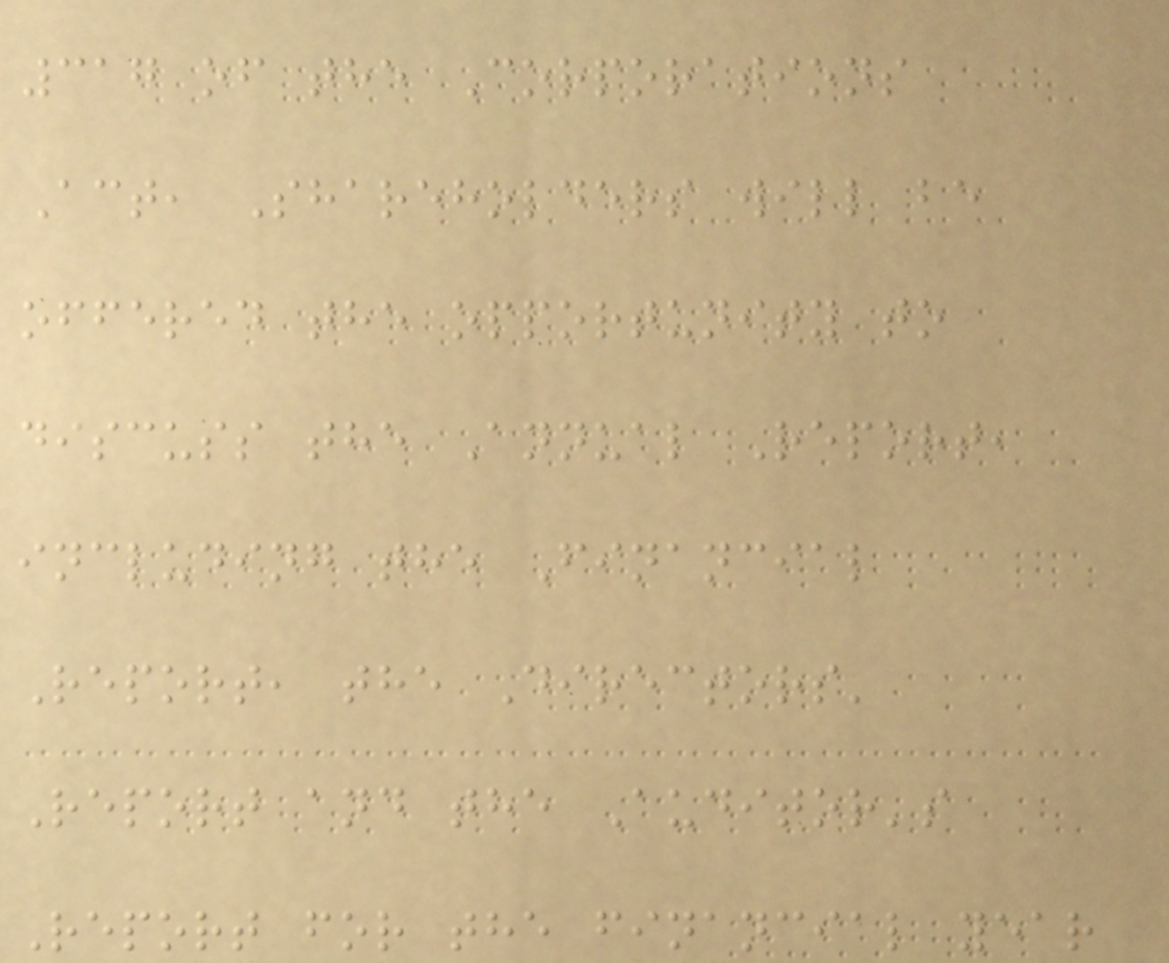317 of the Corporations
Act, Shareholders will be
offered the opportunity to
discuss the Annual Report,
including the Financial
Report, the Directors'
Report and the Auditor's
Report for the financial year
